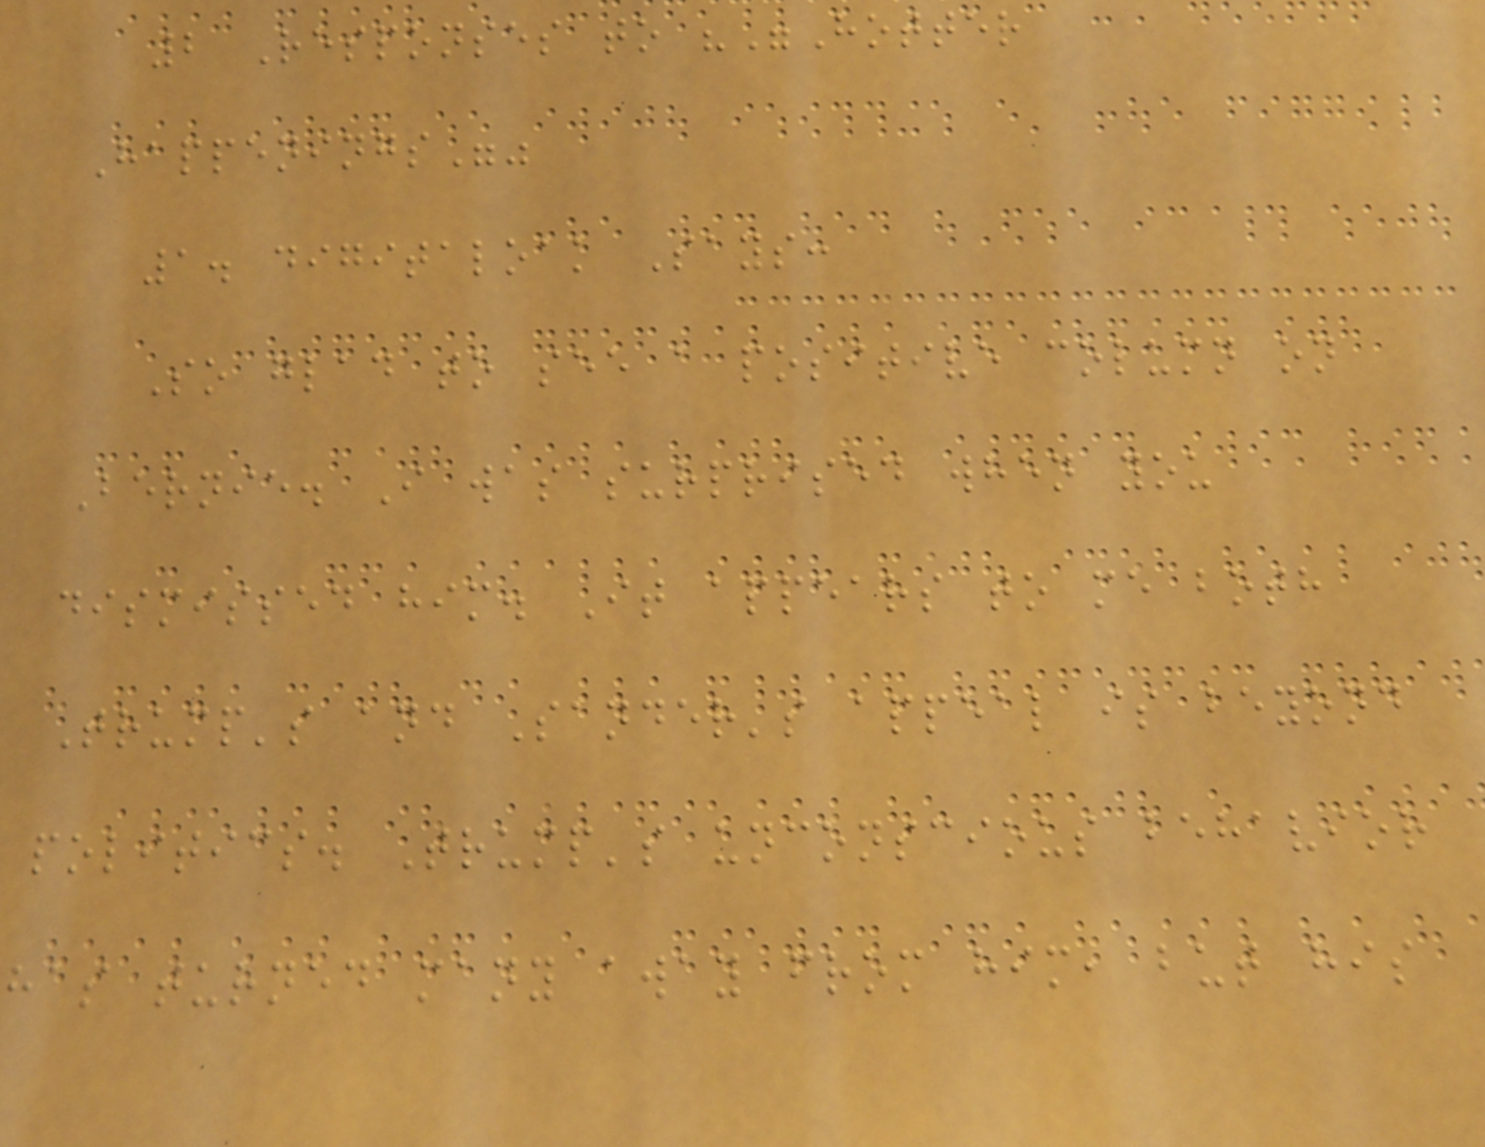2 Responses to ""Hotter
Happenings""
1. digitaloak Says:
So glad to see a positive column on
Bernie. I was surprised when you
dismissed him. It appears to me both
Trump's and Sander's appeal is beyond
politics. Trump's unconscious behavior
has turned many away from him, but his
